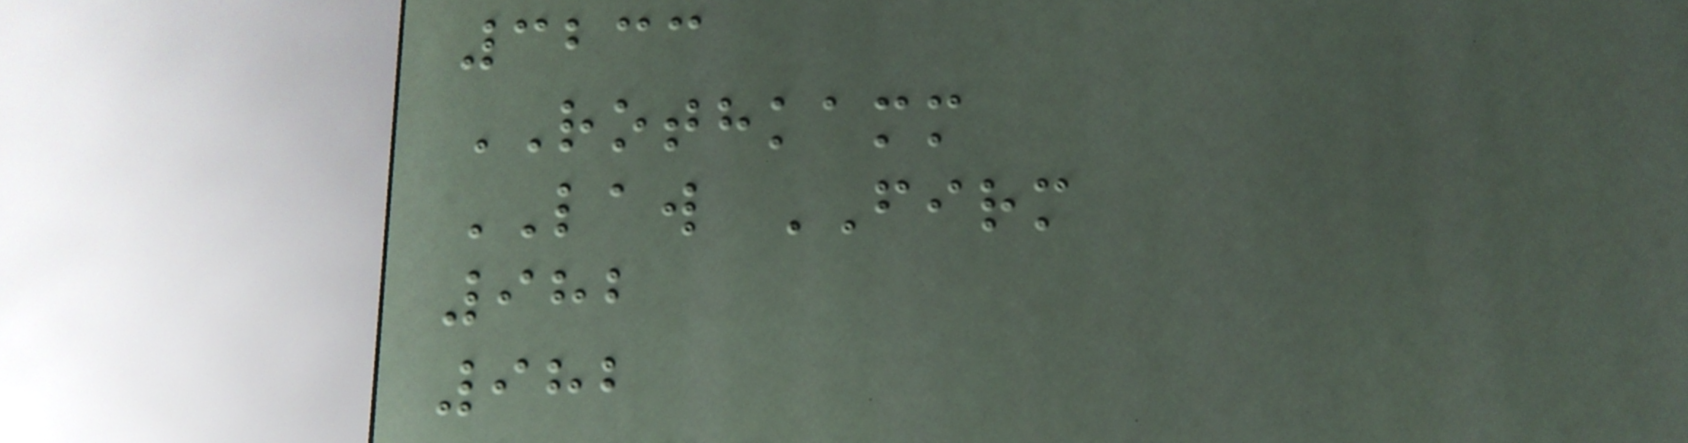3233
ROTHKAMM
LAW FIRM
982
982
